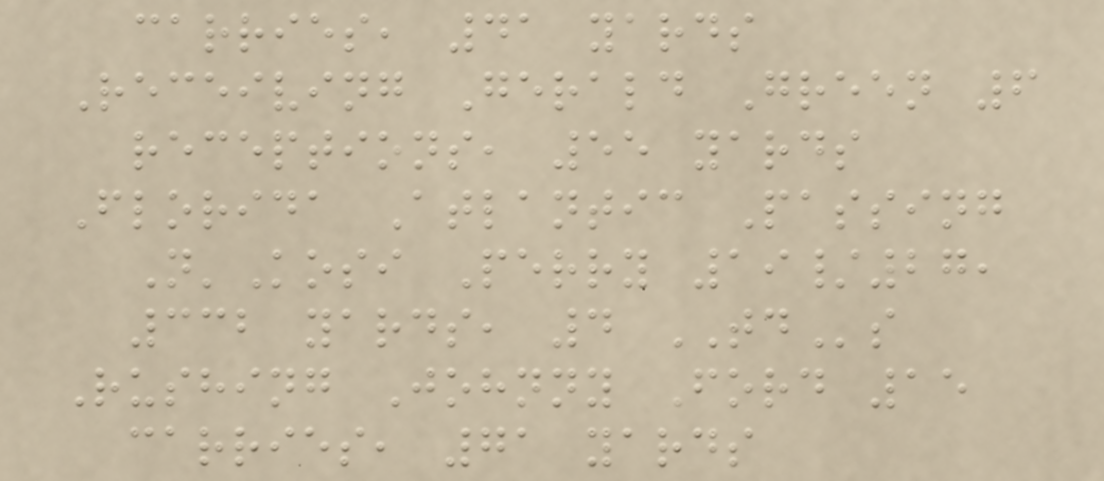carries, 41 yards
Receiving Gerald Green 6
receptions, 55 yards
Florida Atlantic Passing
N'Kosi Perry 19/27,
332 yards, 4 TDs
Rushing Johnny Ford 15
carries, 71 yards
